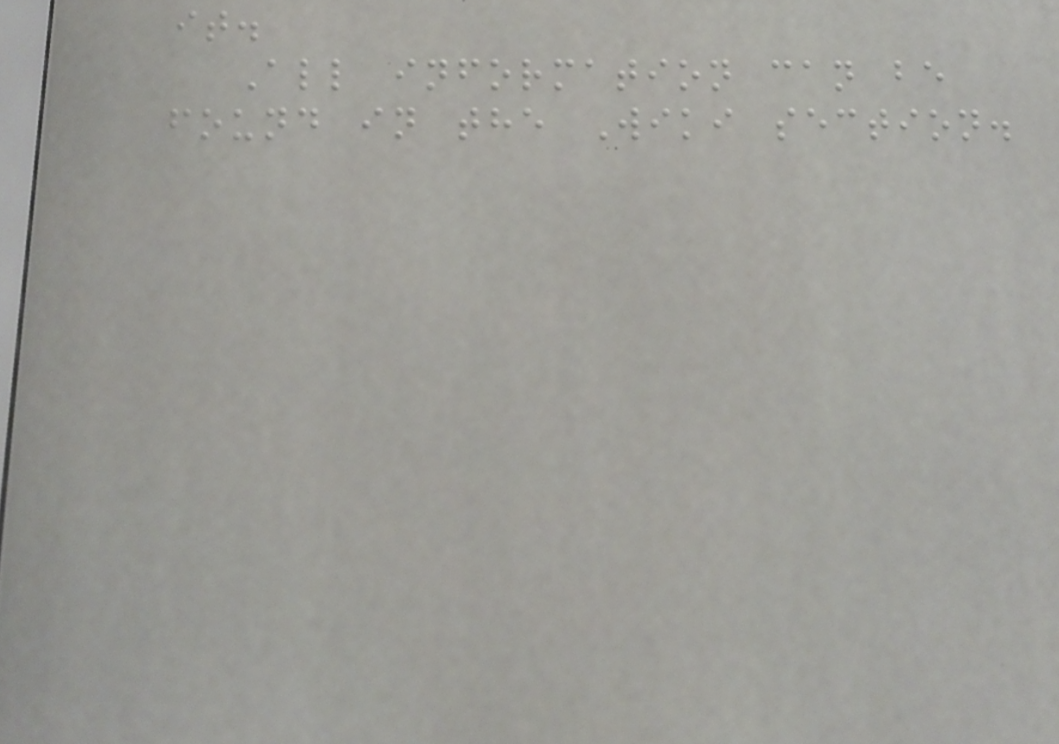it.
All information can be
found in the Wiki section.
